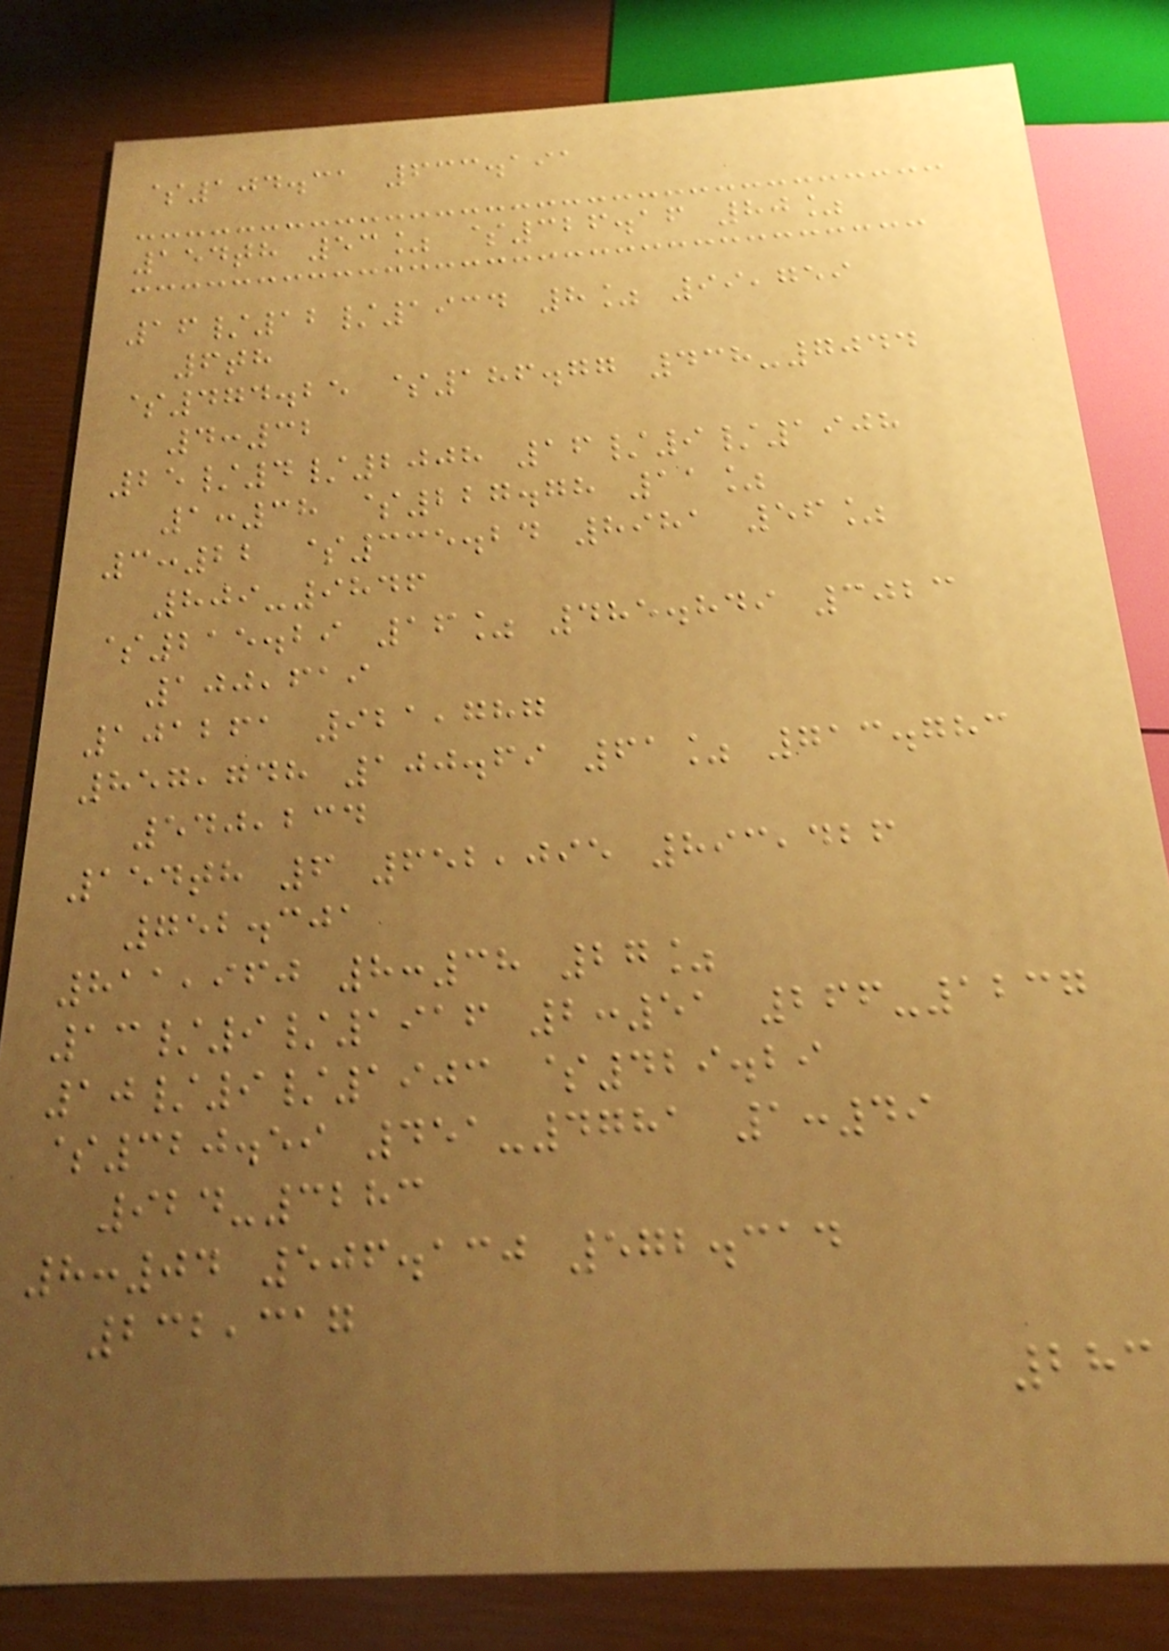$104.31 633.191
154th 53% $326.16 80%
16/12/1934 8% 99,759
6th
$474.25 $186.77 438-7044
4:32
25/4/2008 16/9/1908
1:38 $227.78 11%
3:22 $335.24 8981 56%
809-9846
$215.29 16% 485.849 3023
100,619
101261 921,787
857,748 100.69 61% 713.783
540,234
154th 6 652,095 893,426
752.301
811,960 8:38 27%
13/9/1916 2:51 266-1237
10/9/1903 $429.29
$320.59 451-4781 1:49
924-3283
8:04 506.130 572.314
232,317
283
